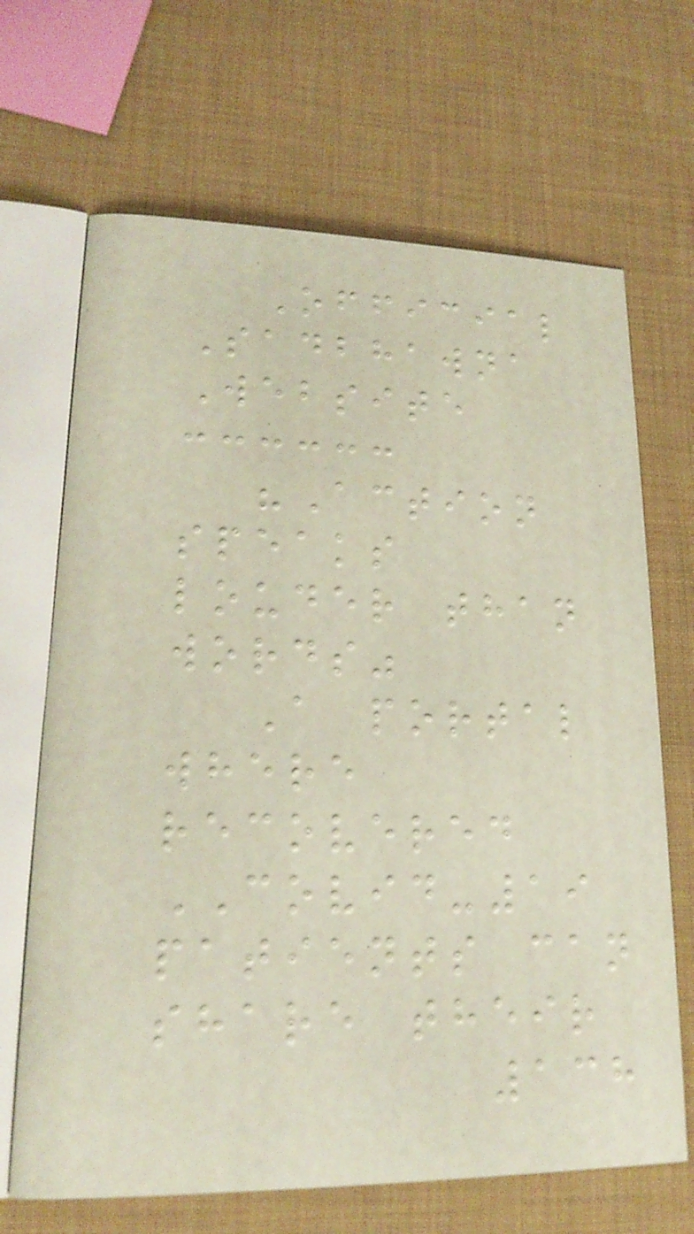Official
Sadbhawna
Website
"Action
speaks
louder than
words"
A portal
where
recovered
COVID-19
patients can
share their
138
